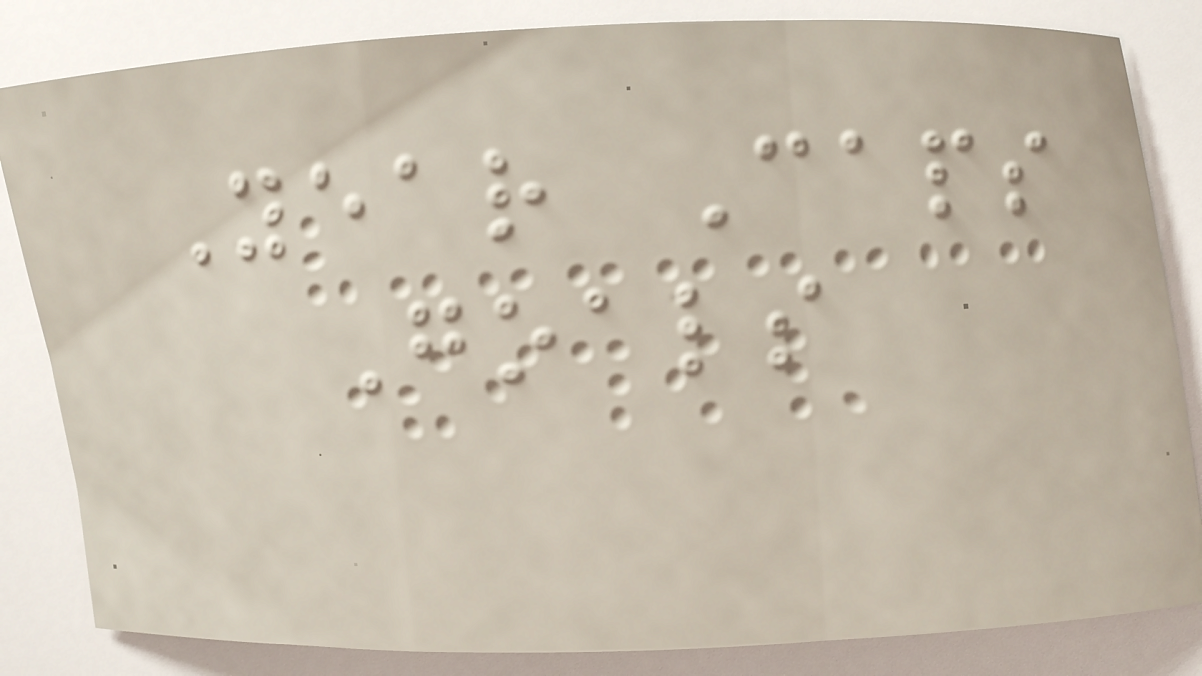Year Caps
Goals
